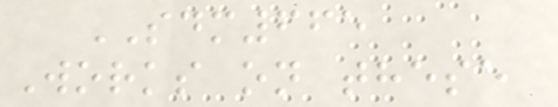SDM665
Works on these
